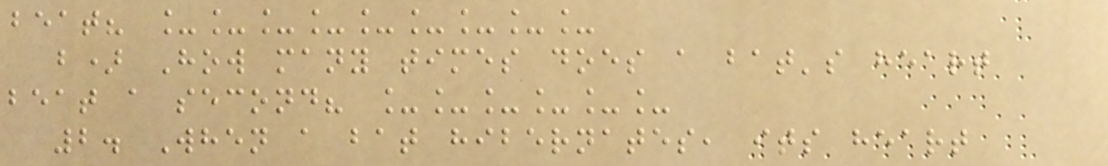beat? _________
b) How many times does a bat's heart
beat a second? ______
2. When a bat hibernates, its heart
